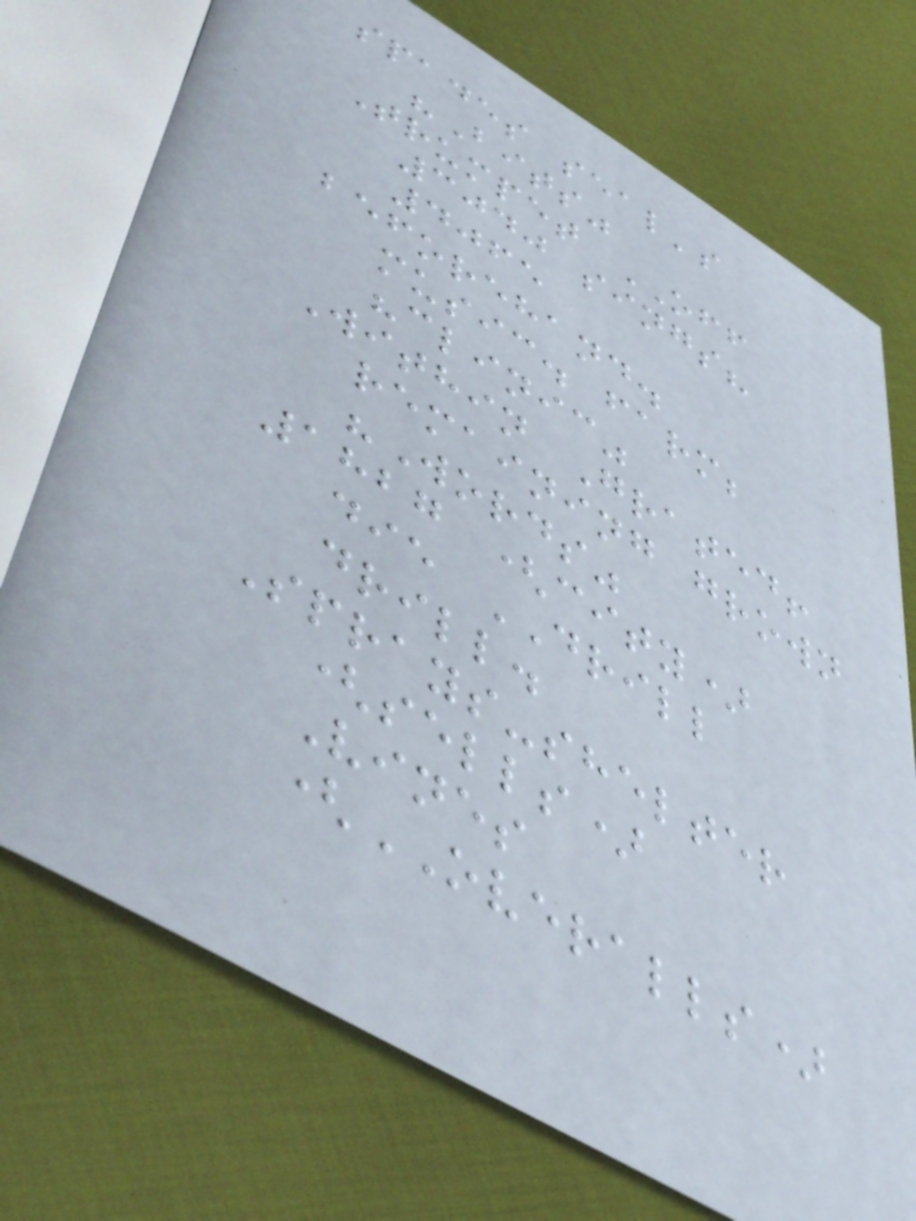spades seal's
"Bits"
Trumpet OFF
3040 sings?
4065
beforehand.
music. farm;
"clinic"
Within Grated!
remaining grown
"Words"
1827 (city)
die DRILL
drill.
Sprays-shelter
(sells)
Vines
(OVERALLS)
